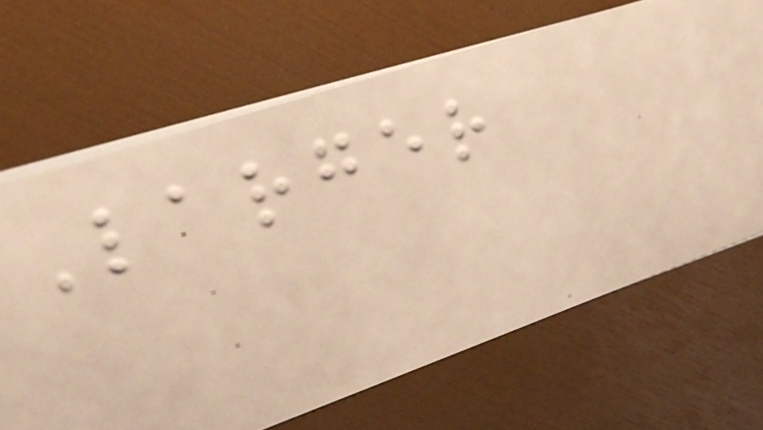Larger
